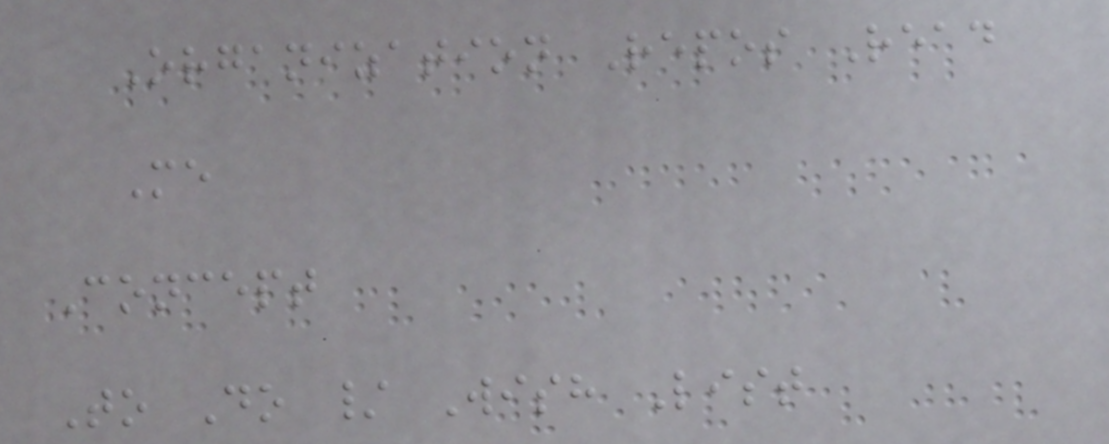Organization Repos Read
Me
Concept
To Do / Wish List
